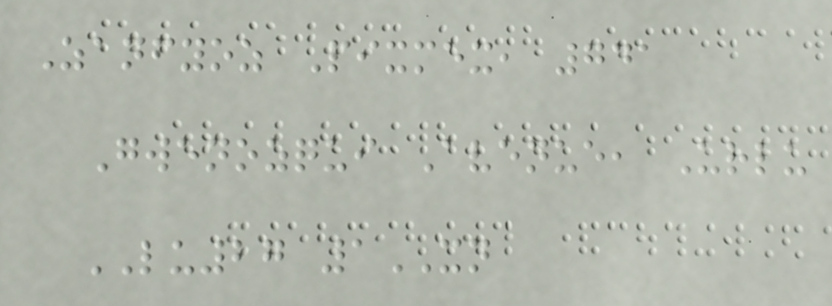Zanfyoz Pixmex, 741
Gwenozqui Avenue, Urlu
LU27 1XN
